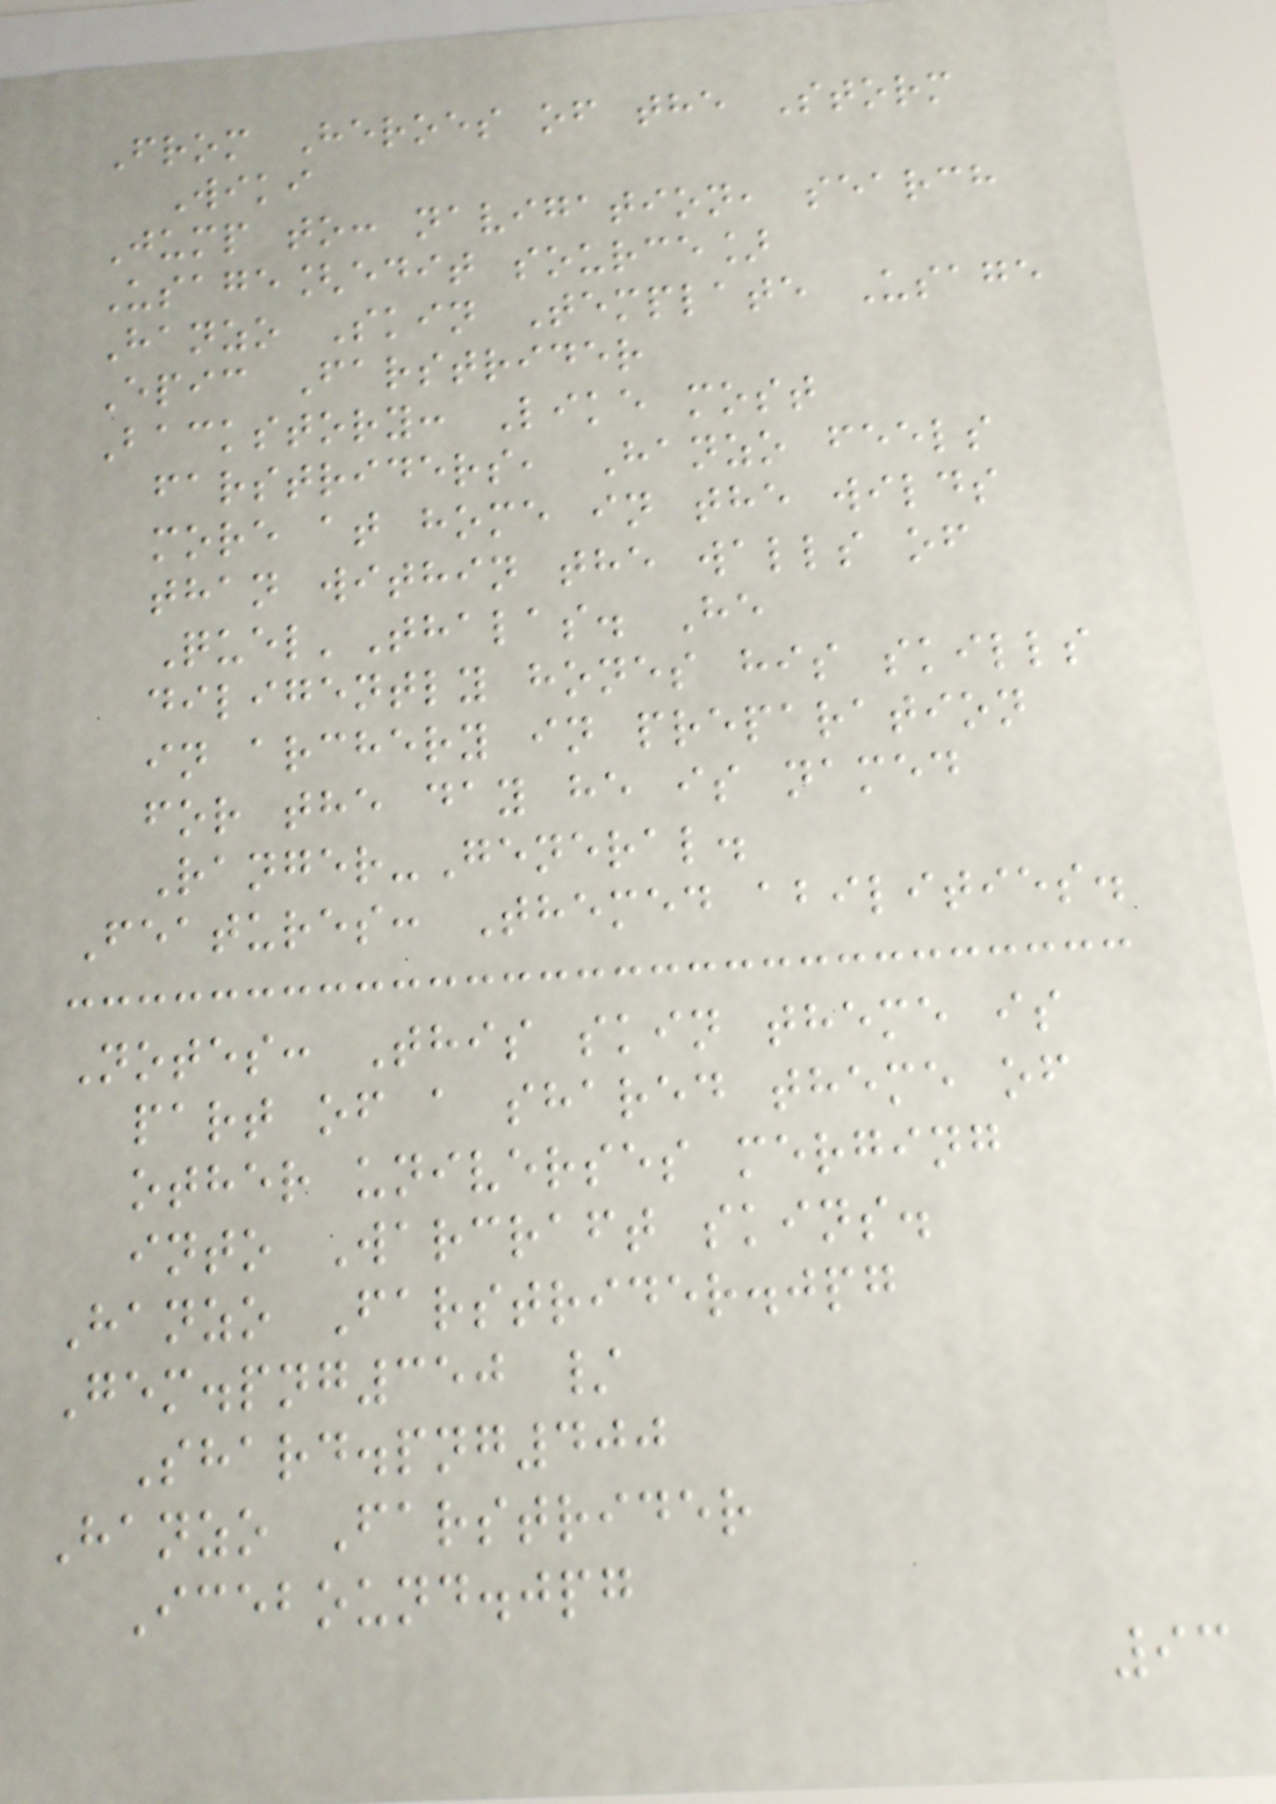From Heroes of the Storm
Wiki
Jump to: navigation, search
Usage[edit source]
Hanzo Skin Template Usage
Epic Farstrider
Backstory: Like most
farstriders, Hanzo feels
more at home in the wilds
than within the walls of
Quel'Thalas. He
diligently hones his skills
in archery in preparation
for the day he is named
Ranger-General.
Features: Themed abilities.
Notes: This skin theme is
part of a shared theme of
other universes merging
into Warcraft skins.
Hanzo Farstrider.jpg
Gem.png350 /
Shard.png400
Hanzo Farstrider
Icebound.jpg
93
